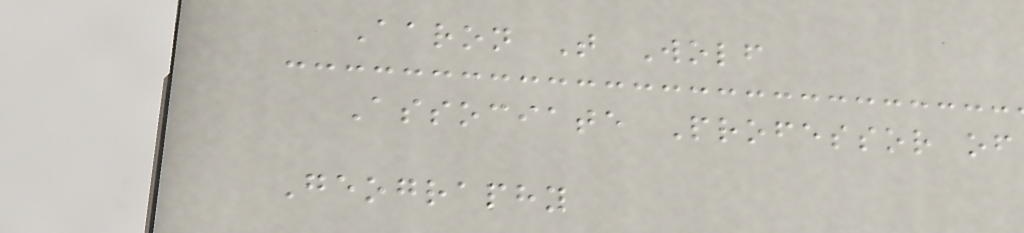Aaron T Wolf
Associate Professor of
Geography
